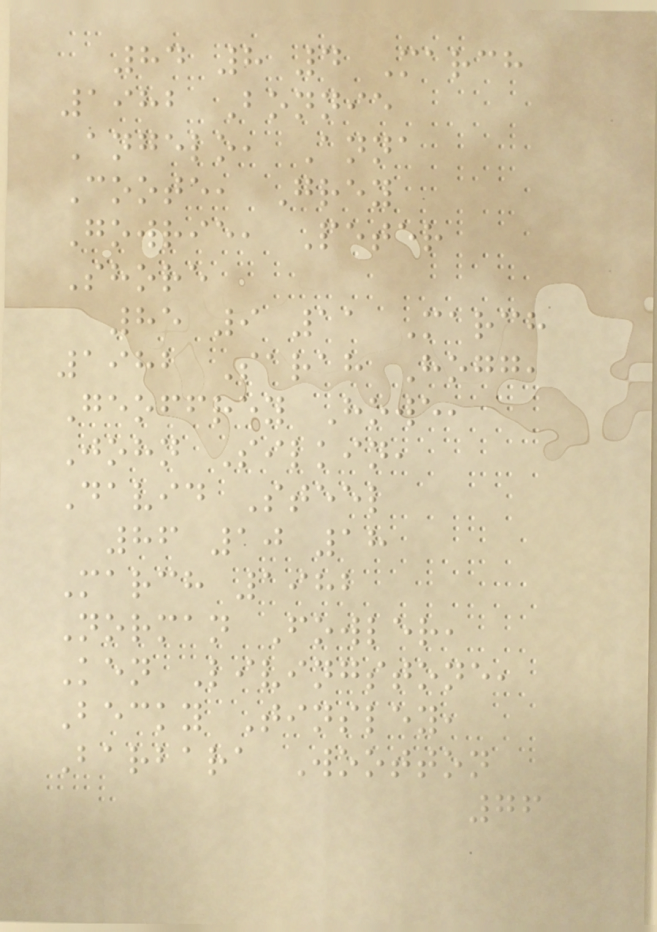84 8 4 March
1982 Bonnie
Angelo, Anna
Coote, Grey
Gowrie, Peter
Shore
85 9 11 March
1982 Sarah Hogg,
Geoffrey Howe,
John Silkin,
David Steel
86 10 18
March 1982
Norman Fowler,
Ken Livingstone,
Becky Tinsley,
Barbara Wootton
76
